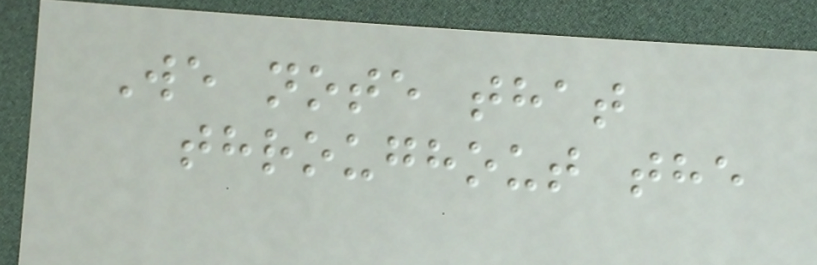We note that
throughout the
